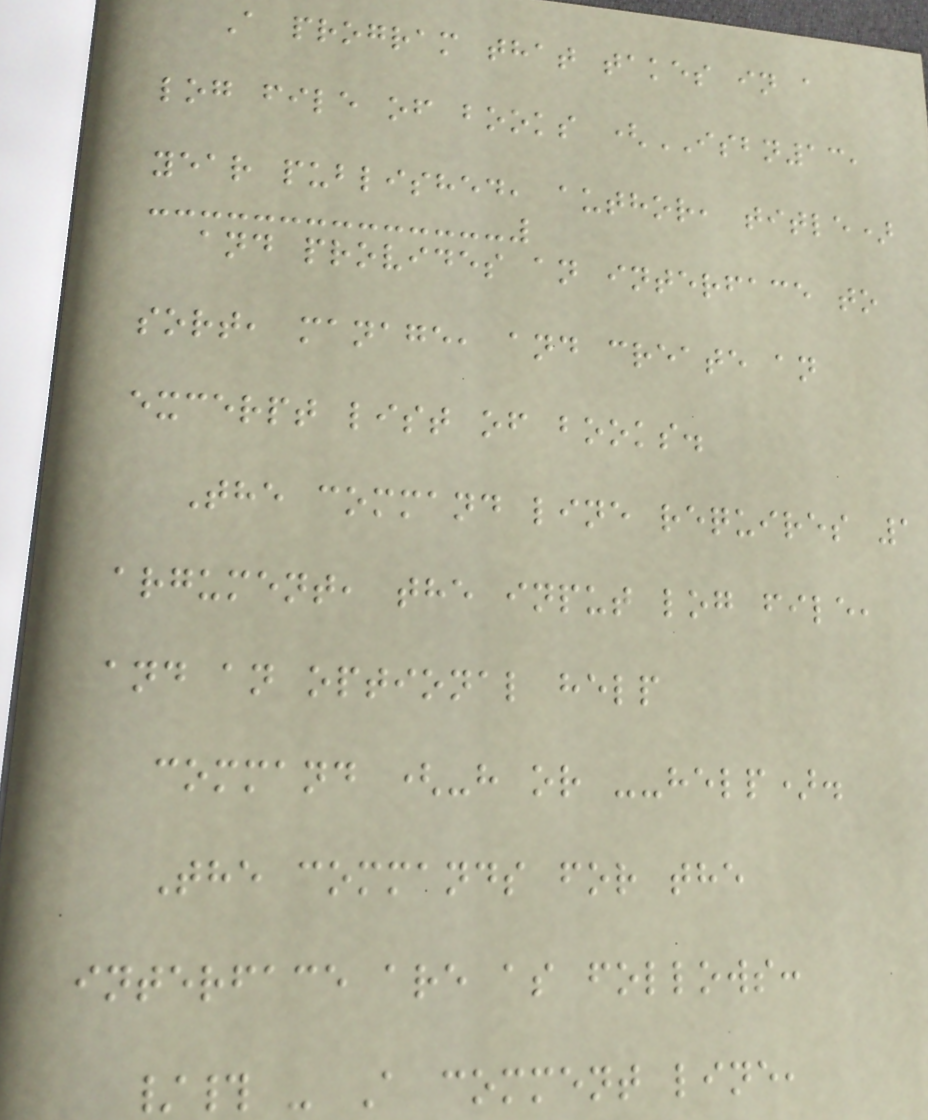A program that takes in a
log file of books (ISBN13,
year published, author, title)
and provides an interface to
sort, manage, and create an
excerpt list of books.
The command line requires 1
argument, the input log file,
and an optional help
command (-h or --help).
The commands for the
interface are as follows:
/# - A comment line,
